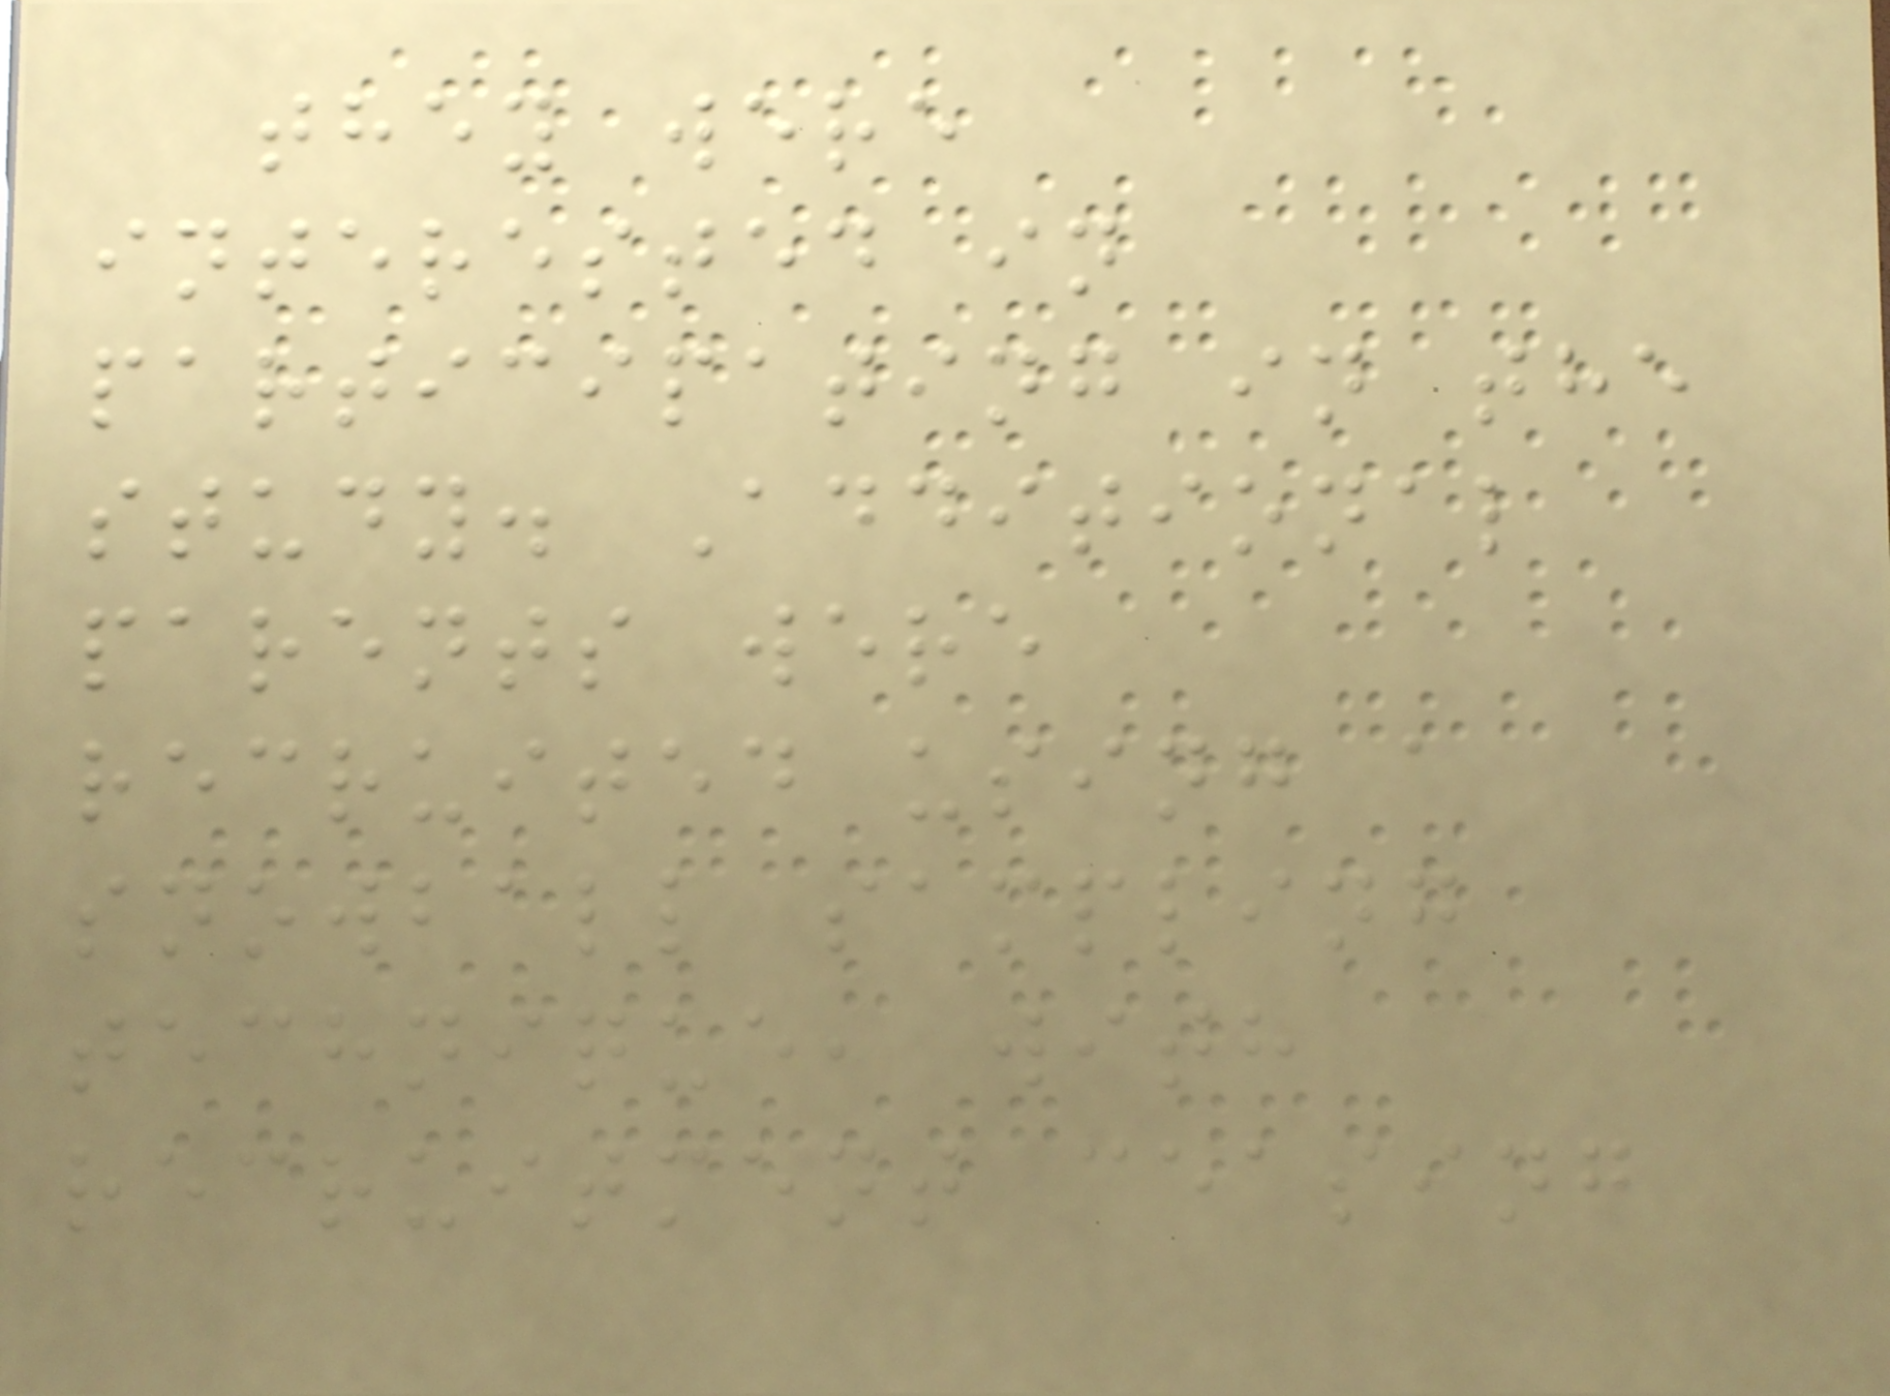they were
interested in
participating in the
study. Additional
parents were
recruited using a
snowball sampling
technique, with
recruitment ceasing
